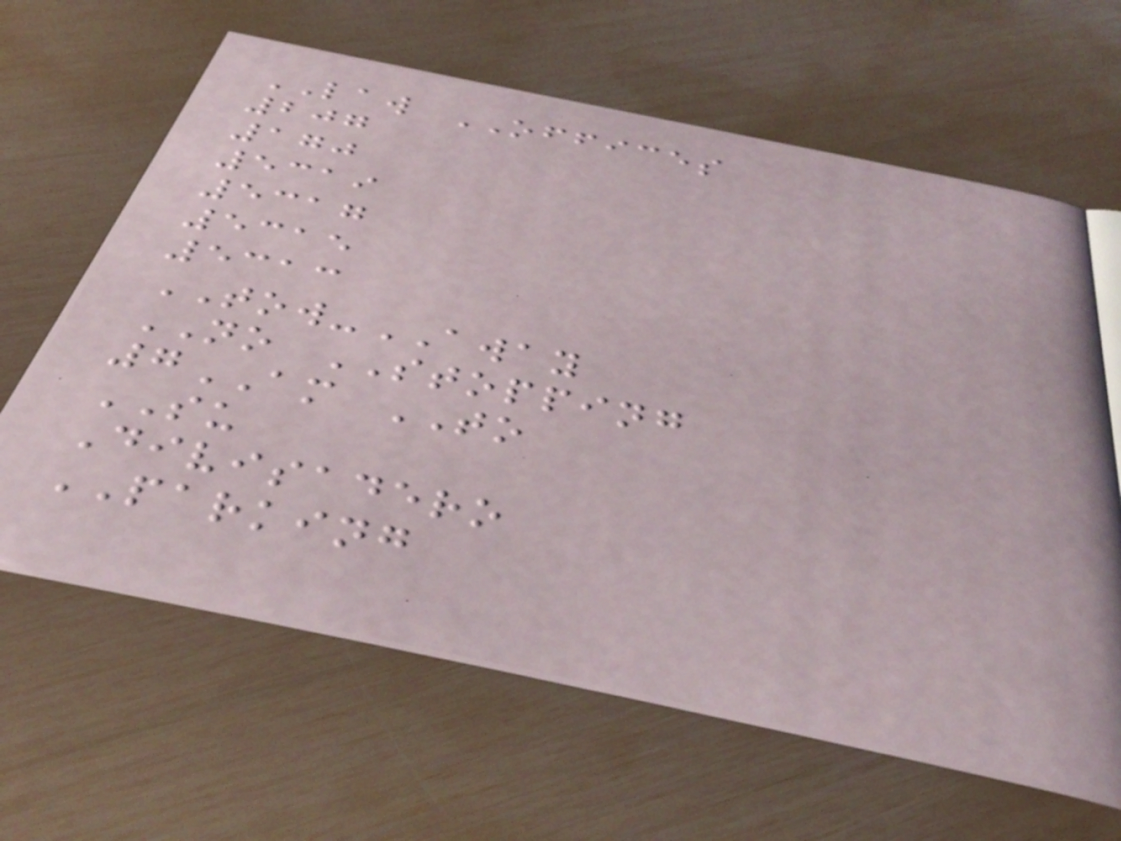LAW OFFICES
207
170
5319
5317
5315
5313
TOW-AWAY
NO STOPPING
7AM TO
SU
Divisadero
PARKING
